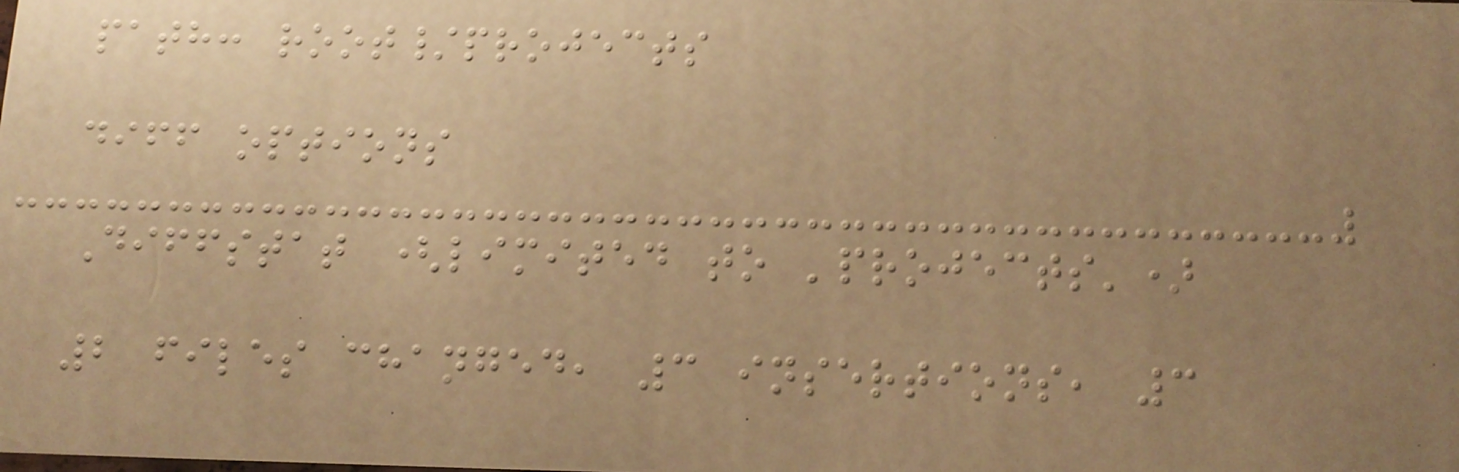path: root/projects
diff options
Diffstat (limited to 'projects')
2 files changed, 3 insertions, 3
